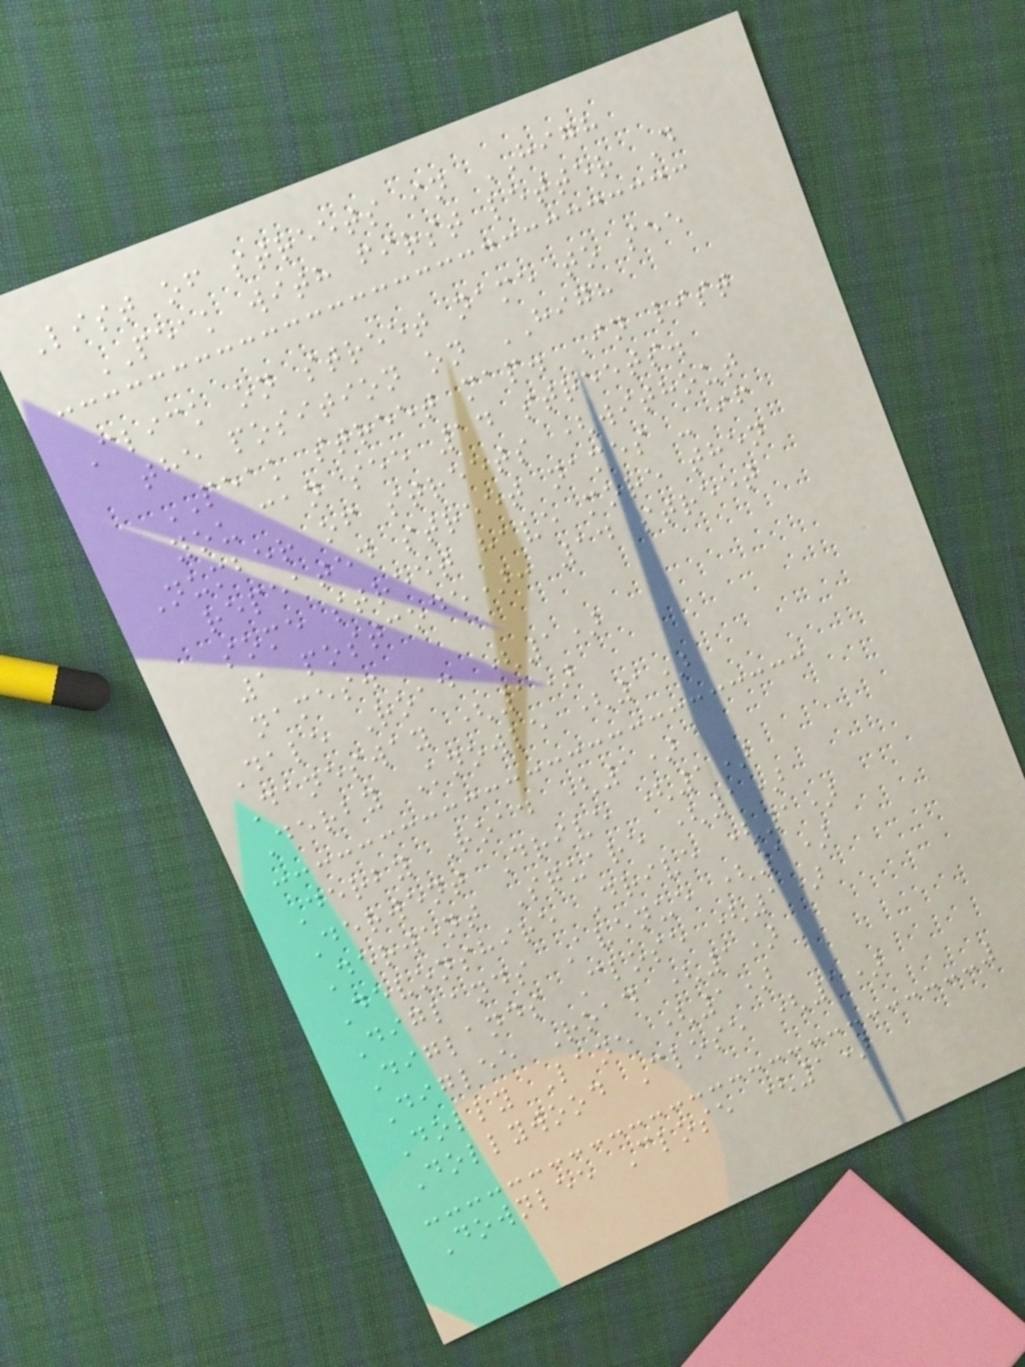List of streets in HIGH
PEAK with first letter D
Click on street name to see
the position on HIGH
PEAK street map. In list
you can see 14 streets.
Number of streets (without
repeated street names - if
some street have more then
1 postcode): 14 street
names.
Dale Road (1)
Danesway (1)
Derby Knowle (1)
Derby Road (1)
Derwent Drive (1)
Derwent Square (1)
Devonshire Drive (1)
Diglands Avenue (1)
Diglands Close (1)
Diglee Road (1)
Dolly Lane (1)
Dollywood Close (1)
Downlee Close (1)
